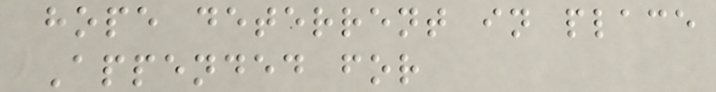hope deterrent in place
Appended for
